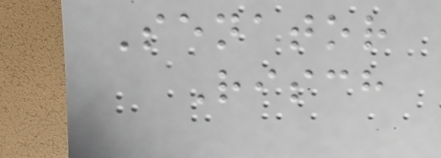Senator
Risch
